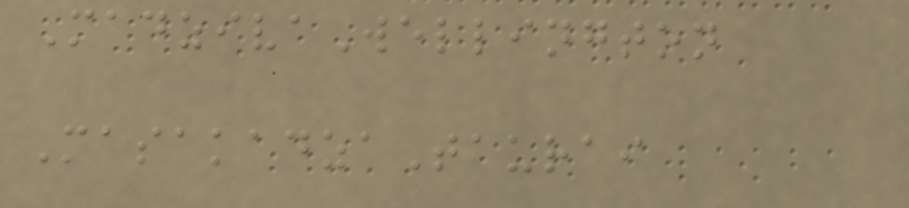MadzivaWellington
MasakadzaTaurai
